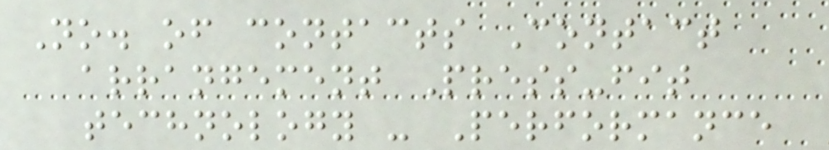No. of contacts Contact
arrangement Press-fit
technology - Performance
